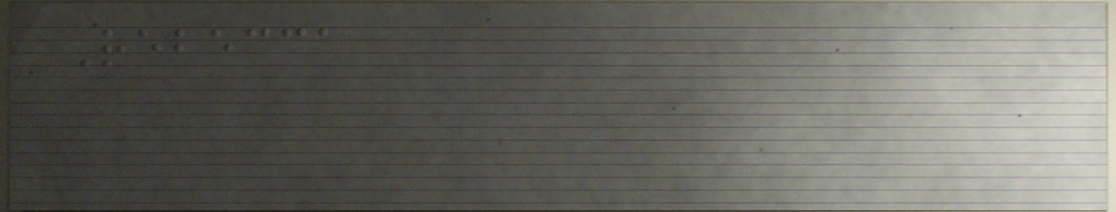Rebecca
